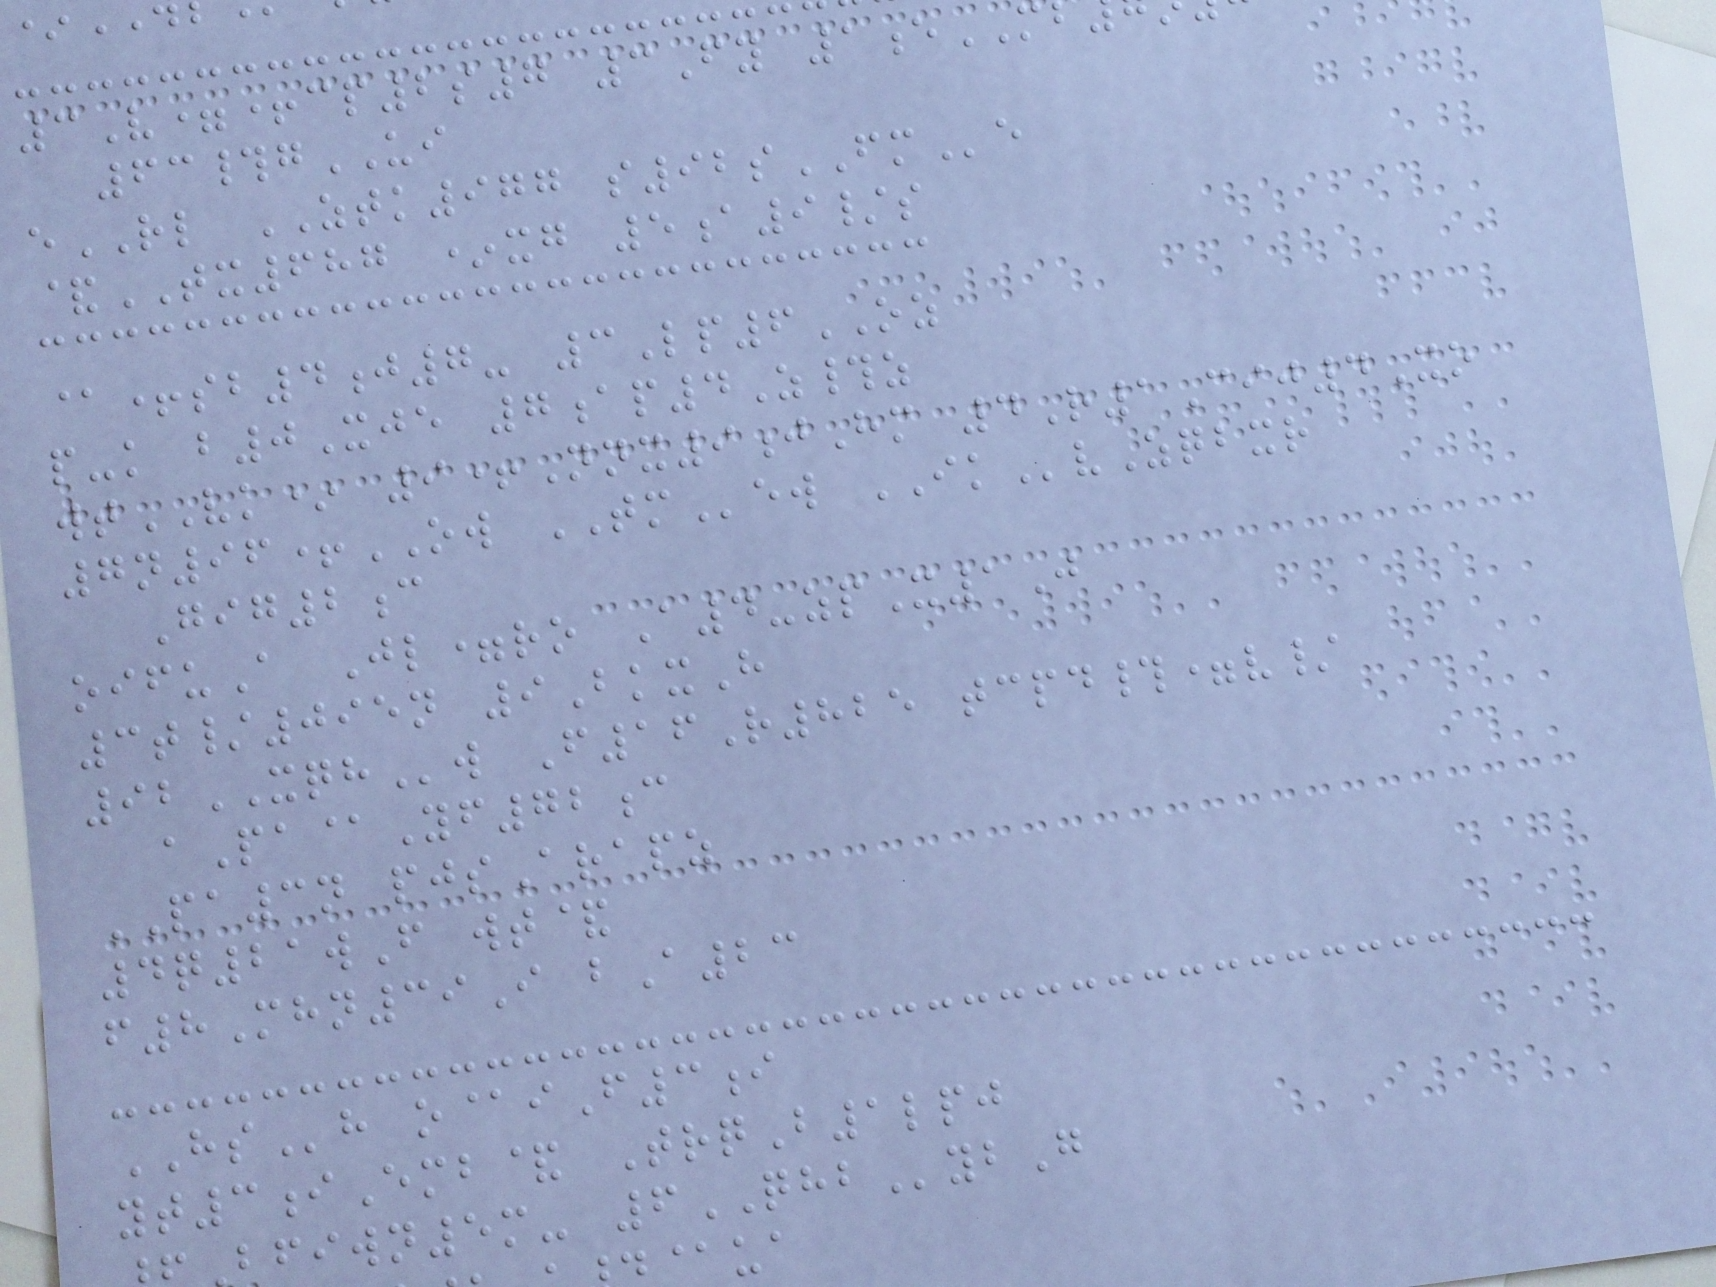3V=+cp2s7 3Fy 1e
63#gUI
eRL ZTK977 s92sFMe
&TX687 *xg 5a9/s
@+sb4j7- 3Lp6OZ
p-k b0Xje 7ap4Z#z
wtVK* 9+Nnx9jHm 4R1Cij4Xo
7n96+OW TMew IKvZqbxr
Gig2c
oifuA Jl=ro A4-zpX1J
3t/095n 9BkxH
92XQHw F16R825 tcpd#=v/
aPa@Yf72c
PA3n pjsArapz
4q21wF wt&
f8Mhn39I bA23
HSh o@iF3i
yt3iEmb& TrqB1lpj
bfiwn5m- 6QHBybG
